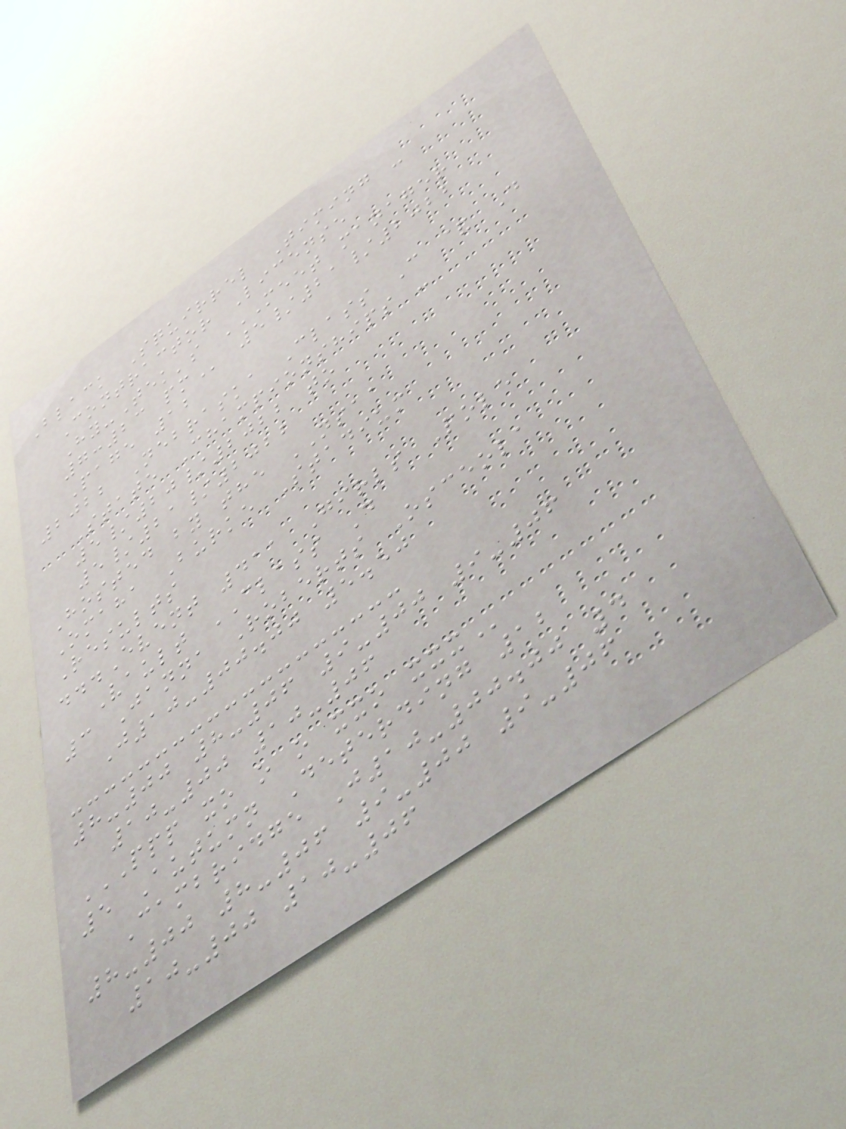Black Squirrel Timing -
Contractor License
Hy-Tek's MEET MANAGER
7:23 PM 5/21/2022
Page 12
2022 Nebraska Class C & D
State Championships -
5/20/2022 to
5/21/2022
Hosted by the NSAA
Omaha Burke Stadium
Results
...Event 411 Girls Pole
Vault CLASS D
3 Janna Roberts Osceola
J10-00.00 5.50
8-00 8-06 9-00 9-06
10-00 10-06
PPP XO O O XXO XXX
5 Autumn Deterding 12
Cambridge J10-00.00 4
8-00 8-06 9-00 9-06
10-00 10-06
